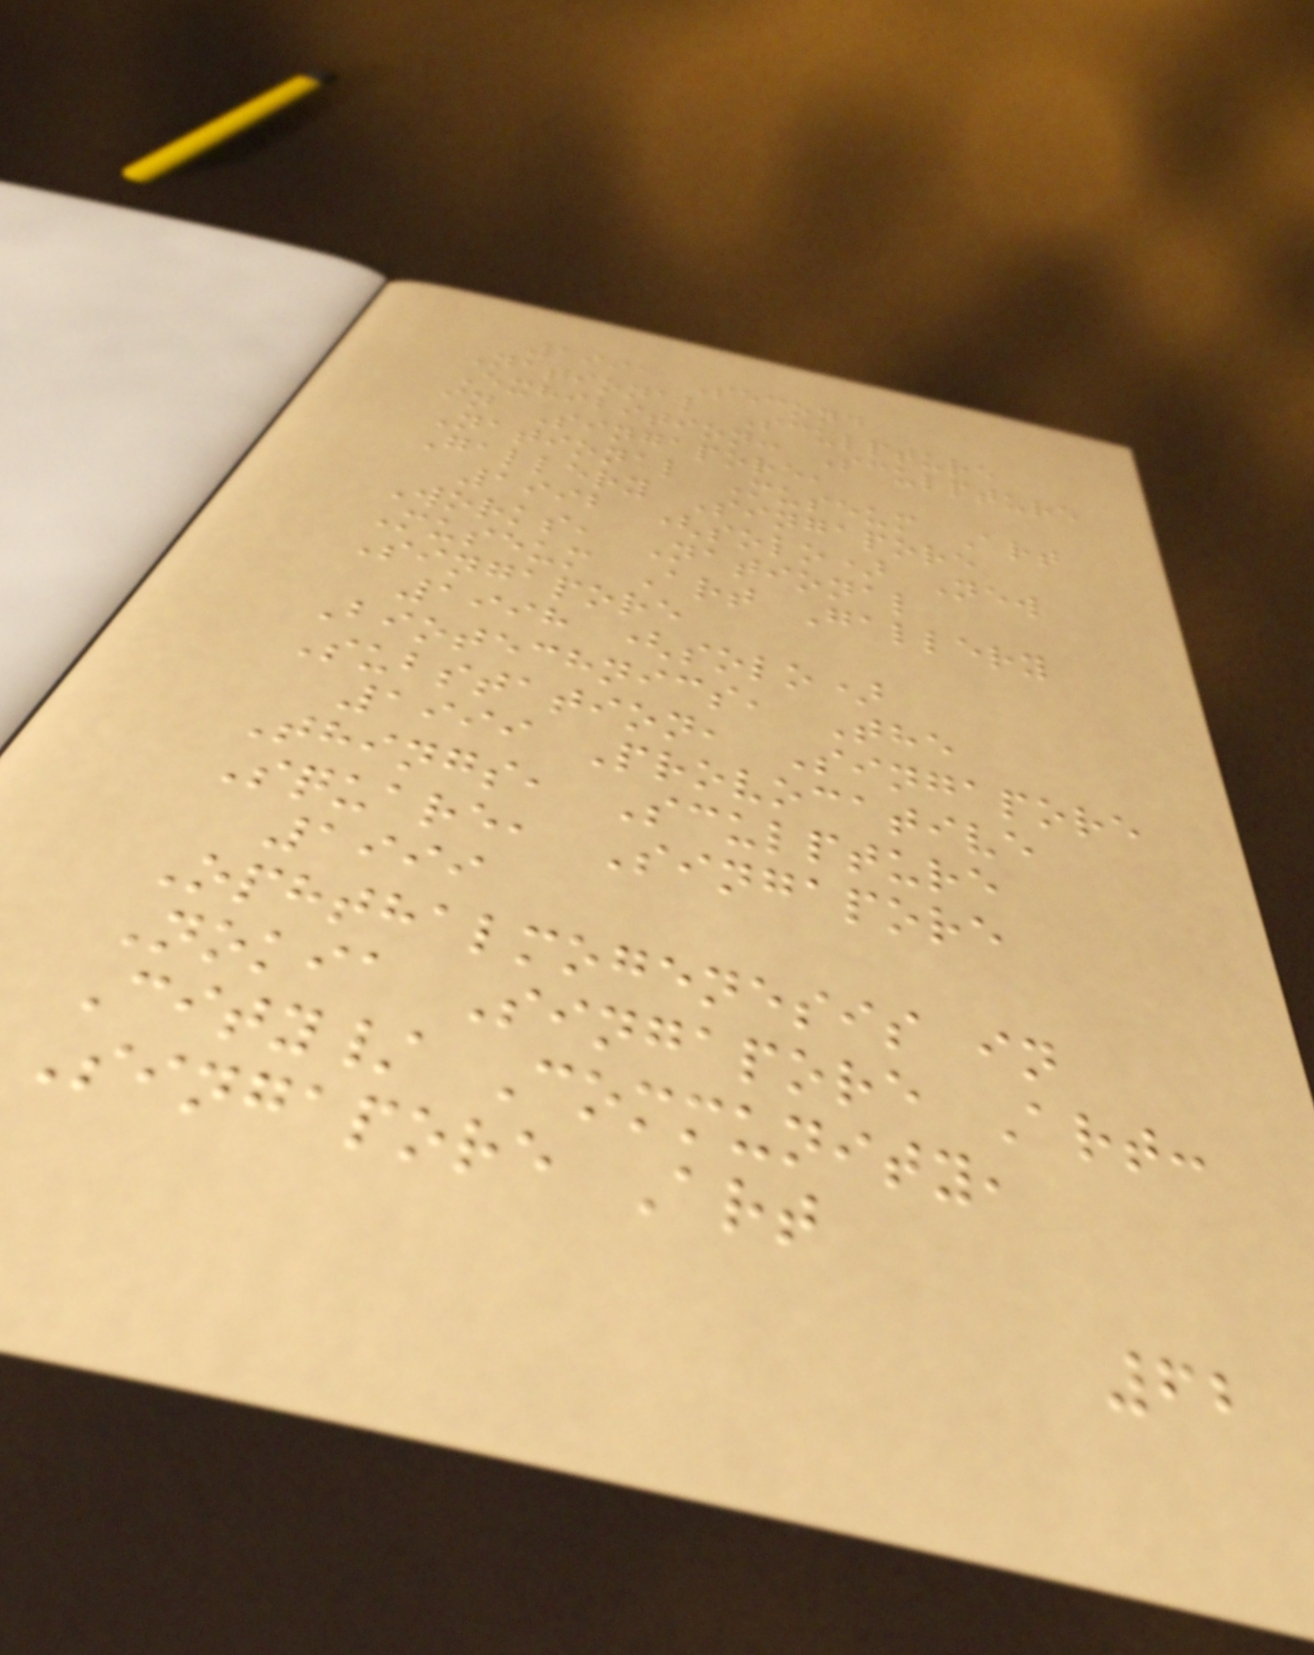1991 Second
National Sculpture
Exhibition: Sculpture
in Singapore,
National Museum Art
Gallery Singapore
1992 (solo) New
Works, National
Museum Art Gallery
Singapore
1998 (solo)
Biotechnics, The
Substation, Singapore
1999 Provocative
Things, Sculpture
Square, Singapore
1999
Ophthalmogenesis in
Nokia Singapore Art:
City/ Community,
Singapore Art
62
